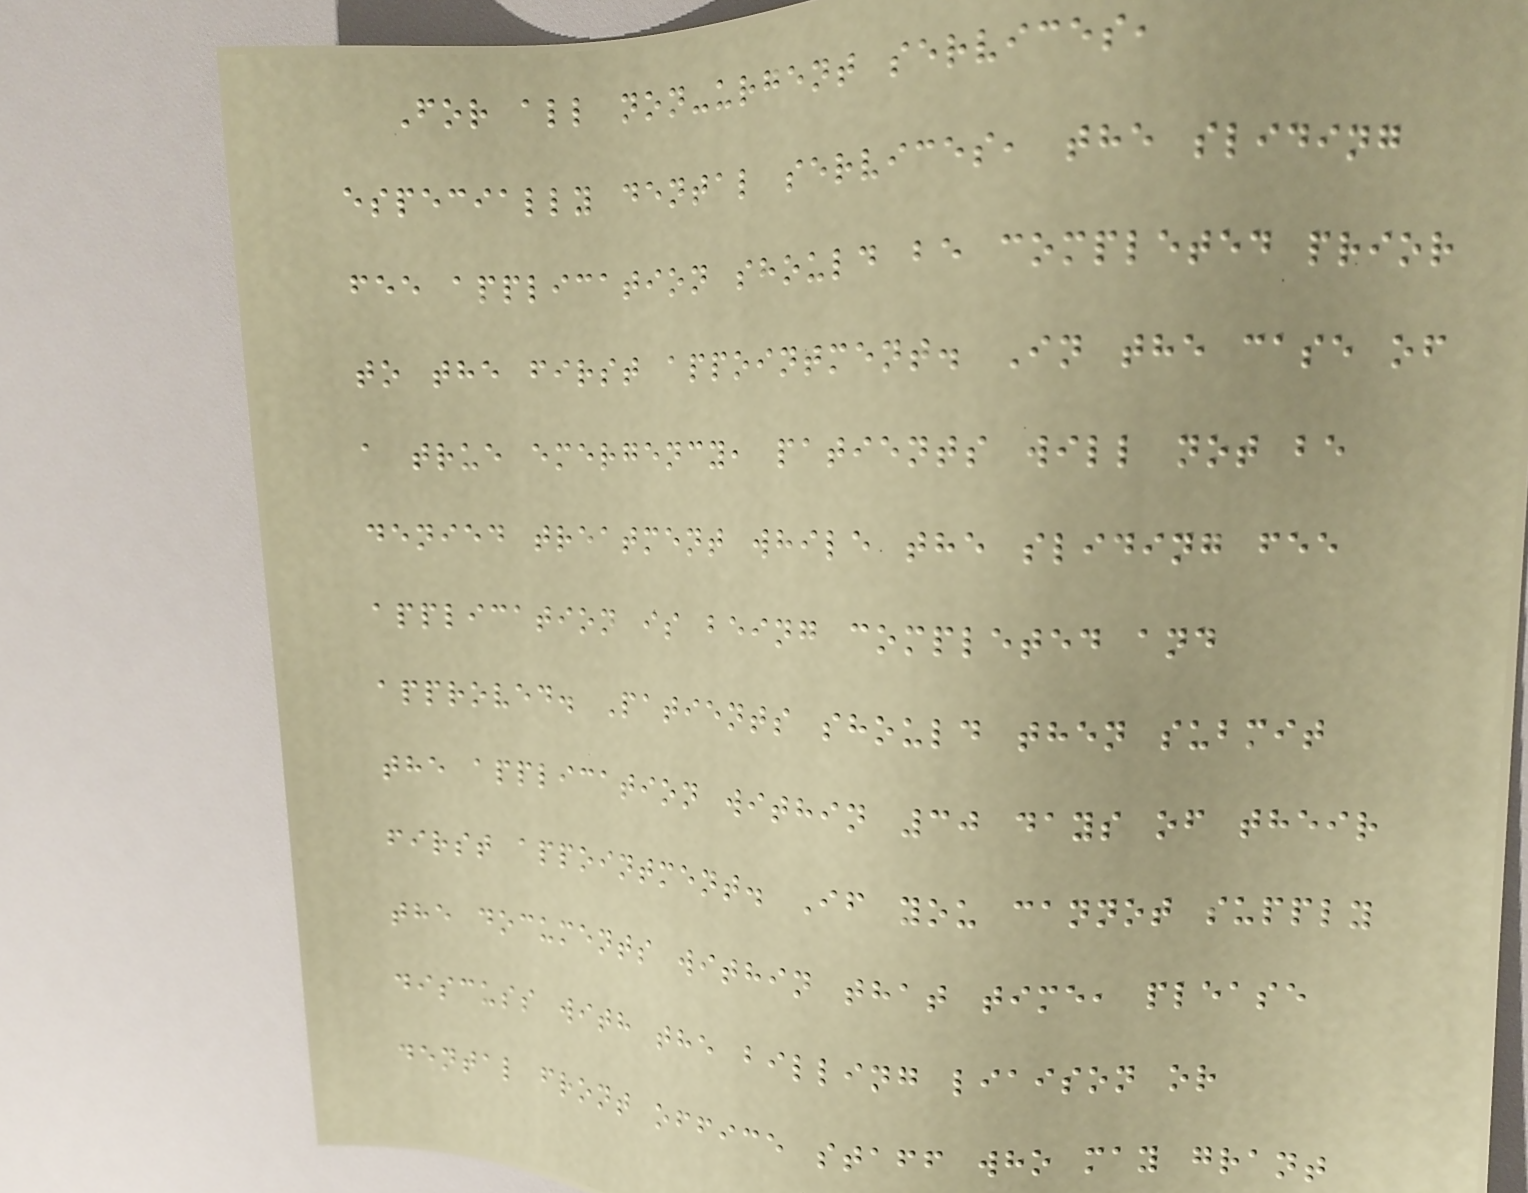For all non-urgent services,
especially dental services, the sliding
fee application should be completed prior
to the first appointment. In the case of
a true emergency, patients will not be
denied treatment while the sliding fee
application is being completed and
approved. Patients should then submit
the application within 30 days of their
first appointment. If you cannot supply
the documents within that time, please
discuss with the billing liaison or
dental front office staff who may grant
